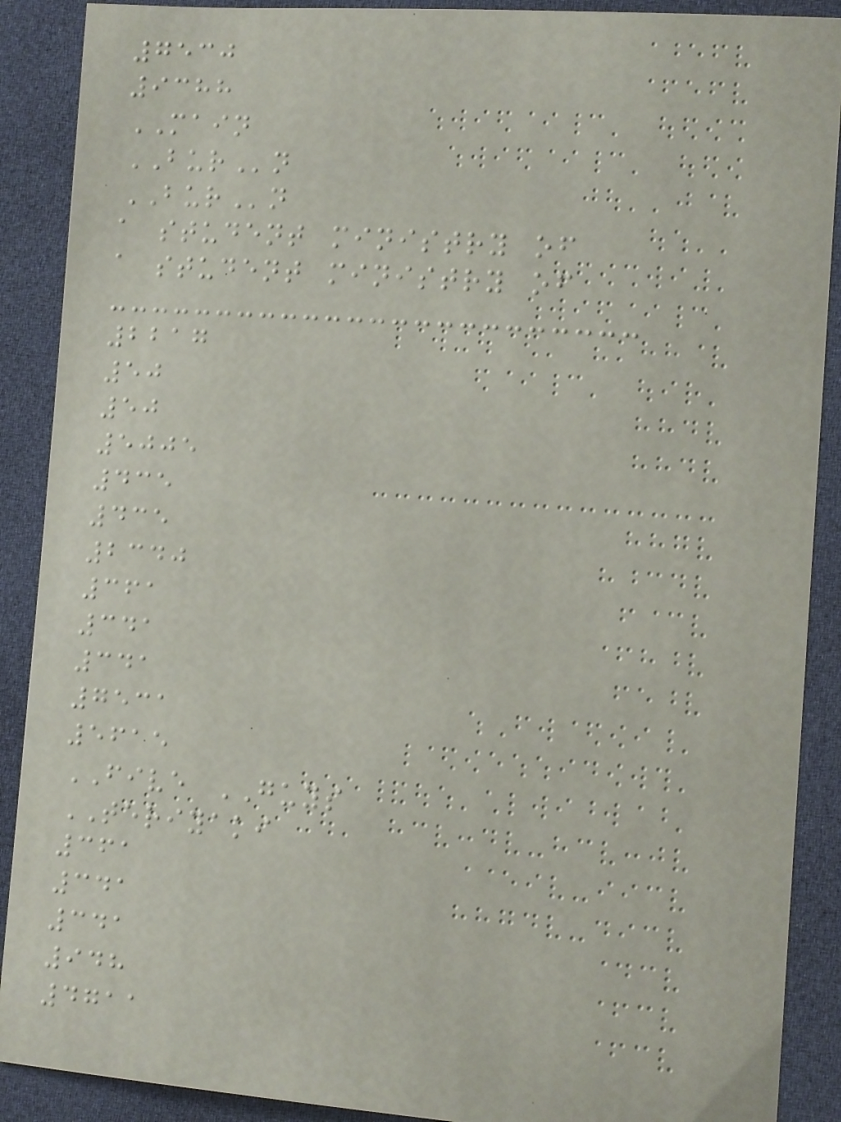7530
9388
MAIN
BURn
BURn
a student ministry of
a student ministry of
2217
50
50
5005
435
435
2340
361
341
341
7531
5615
FIVE GUYS
TERIYAKI
361
341
341
948
4711
